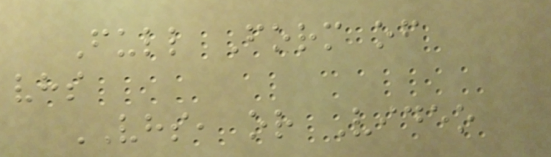Full Form of
vhs
VHS, or Video
